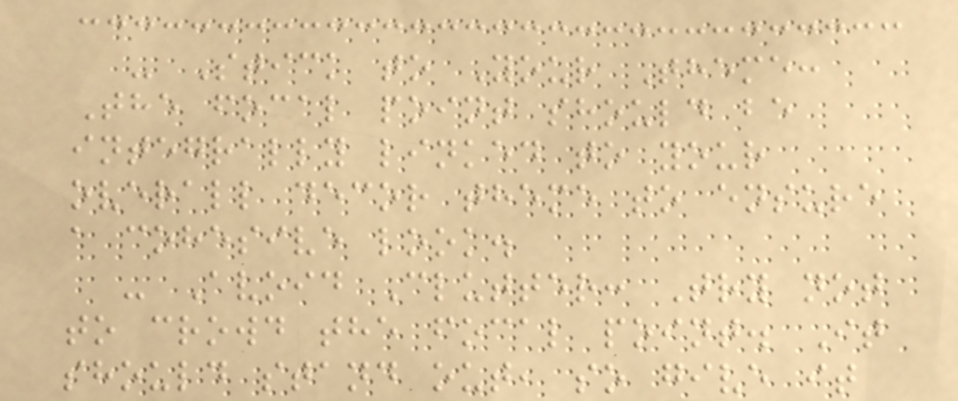- Stick to Your Theme:
The focal point should be
integrally linked to your
overall decor theme to ensure
a cohesive look.
- Avoid Clutter: Try not
to crowd the focal point. It
should stand out, so give it
